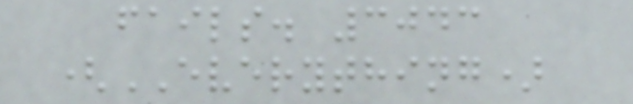fails. 3043
(EVERYTHING)
